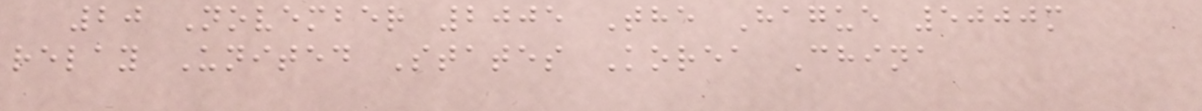20 November 2005 The Hague 5000m
relay United States Korea China
